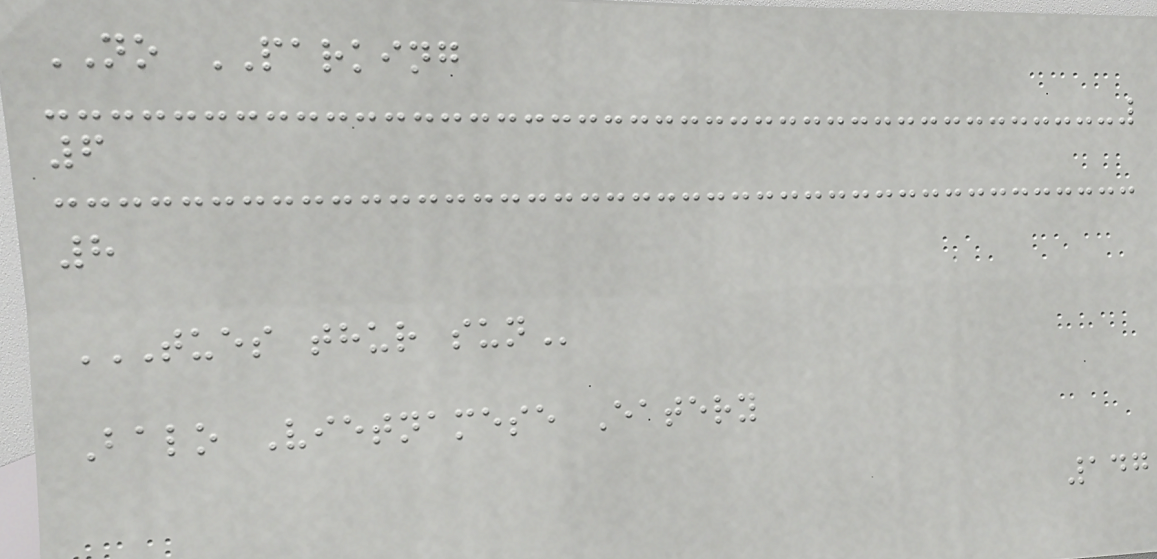NO PARKING
6
8
TUES THUR SUN
Balo Vietnamese Eatery
147
